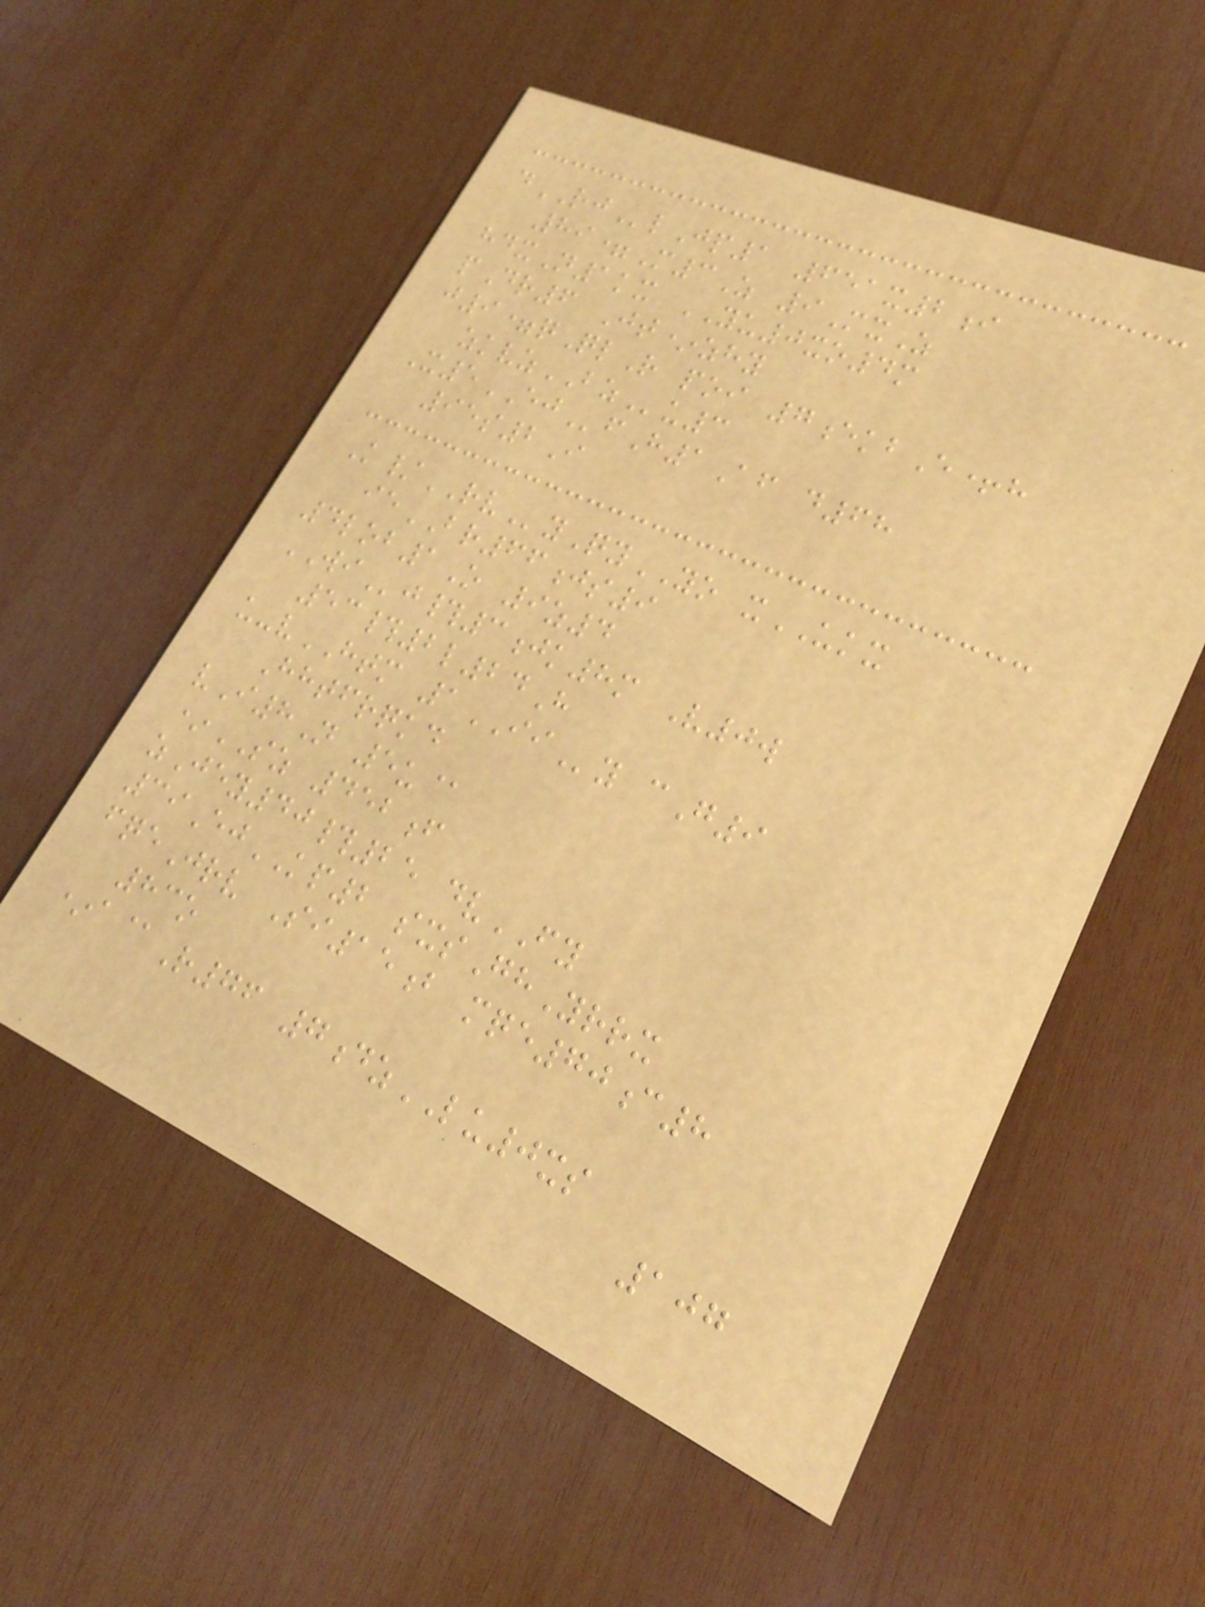dRJlJp1 651x2i
89=M3Z 9MxZ
hdxN1kx YU0xo4m
pDr6 Jt*zhy
j9=qQlR poi 7ekbE+h
zkvzBZu3
X5EJfH1Af d68
95s2I
K/RVyQyYO xUKX
ieBR66js9
4lob1O 9z4
WIj#3jk8m V0w
53#2l24H
u-vHTM 1IIy cG9
Hhtfrqkd
vI8N 5u@
*SZ 452f
zJey40#25 dvFY
39EjKP2 sxsGhYrrx
fqeJrv Si15b mqe70c8
83o
*a@R76 7dzLU0xs
107
